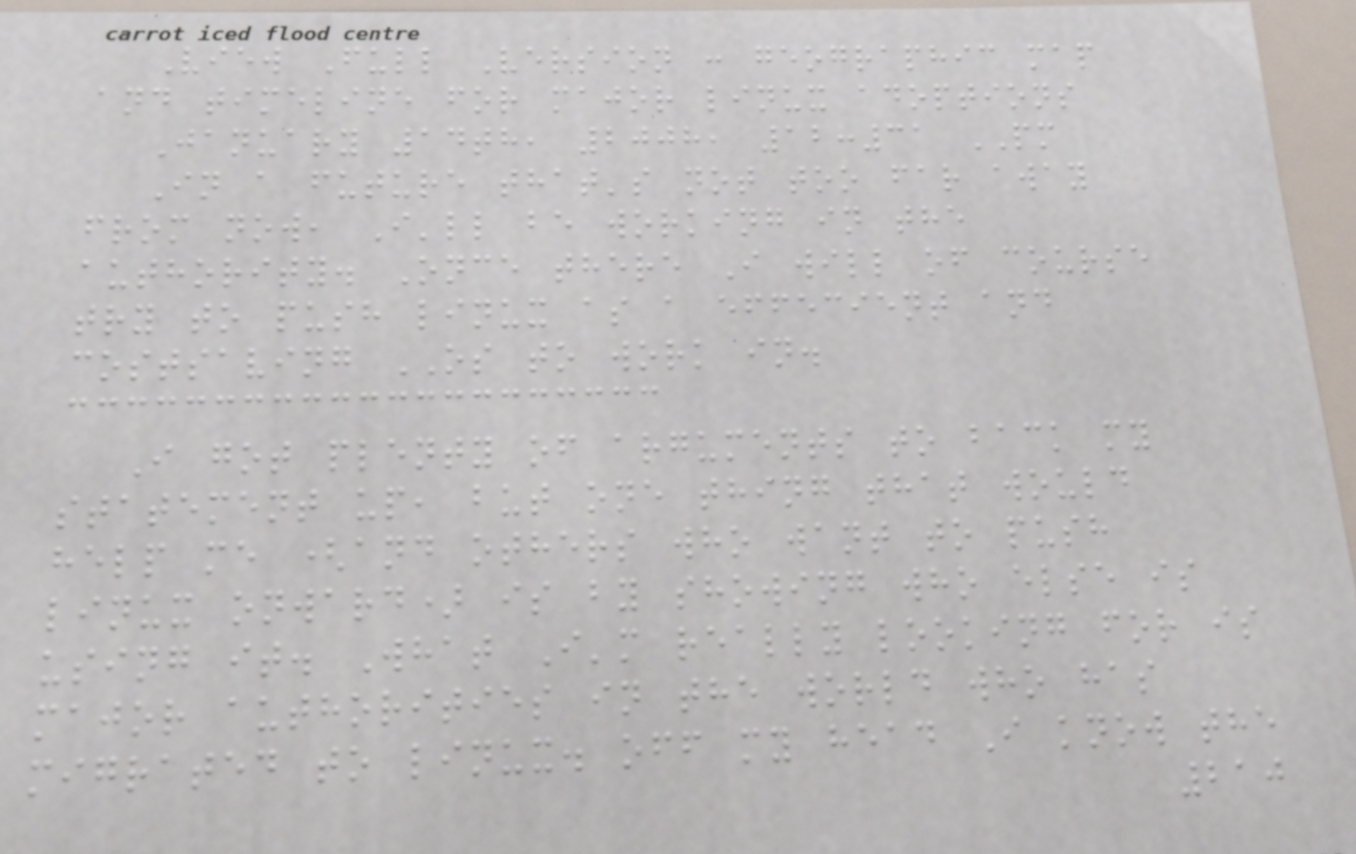View Full Version : geographic map
and timeline for major linux adoptions
January 14th, 2008, 12:31 PM
In a future that's not too far away
from now, I'll be working in the
authority. Once there I will of course
try to push linux as a effecient and
costsaving OS to work in.
I got plenty of arguments to back my
statement up, but one thing that would
help me (and others who want to push
linux onward) is by showing who else is
using it. What I'm really looking for is
major authorities in the world who has
migrated to linux. off my head I know the
210
